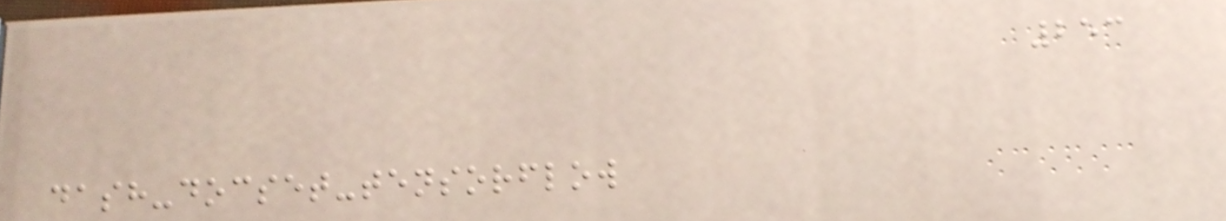253
dash-docset-tensorflow
